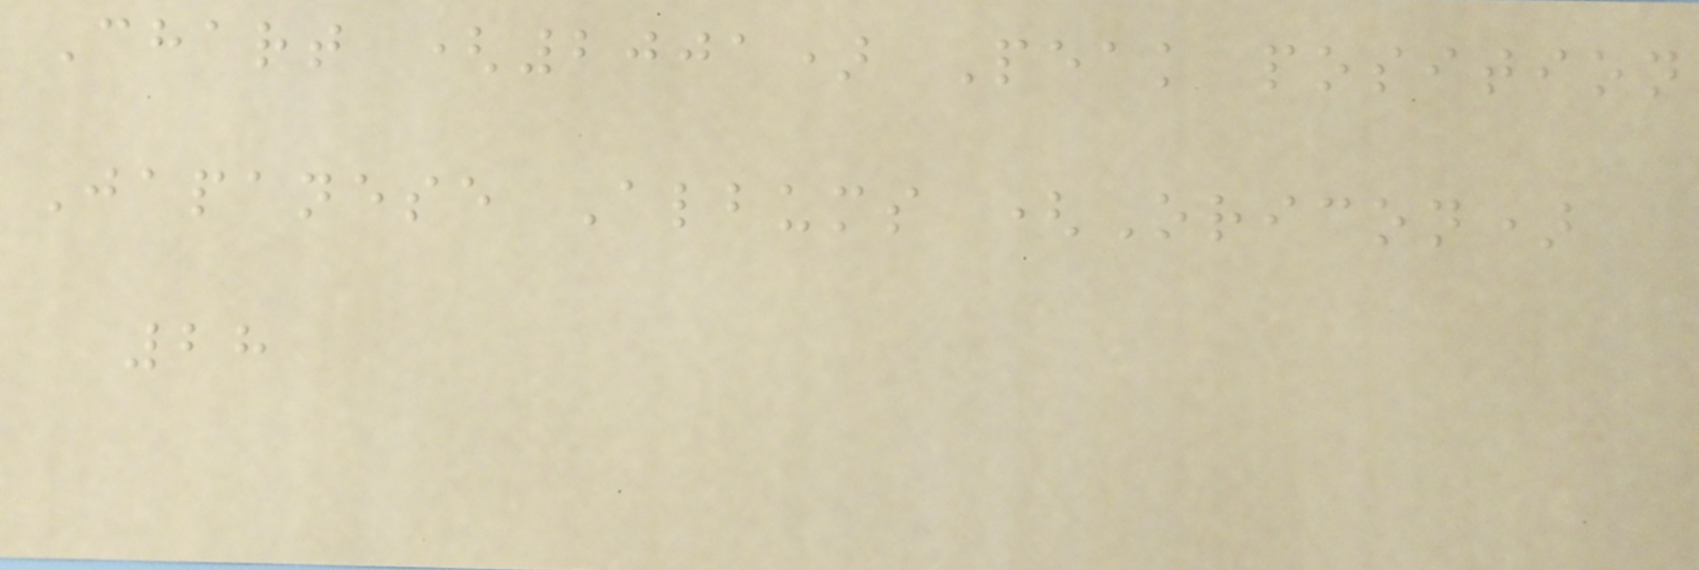Chart (2001) Peak position
Japanese Albums (Oricon)
28
